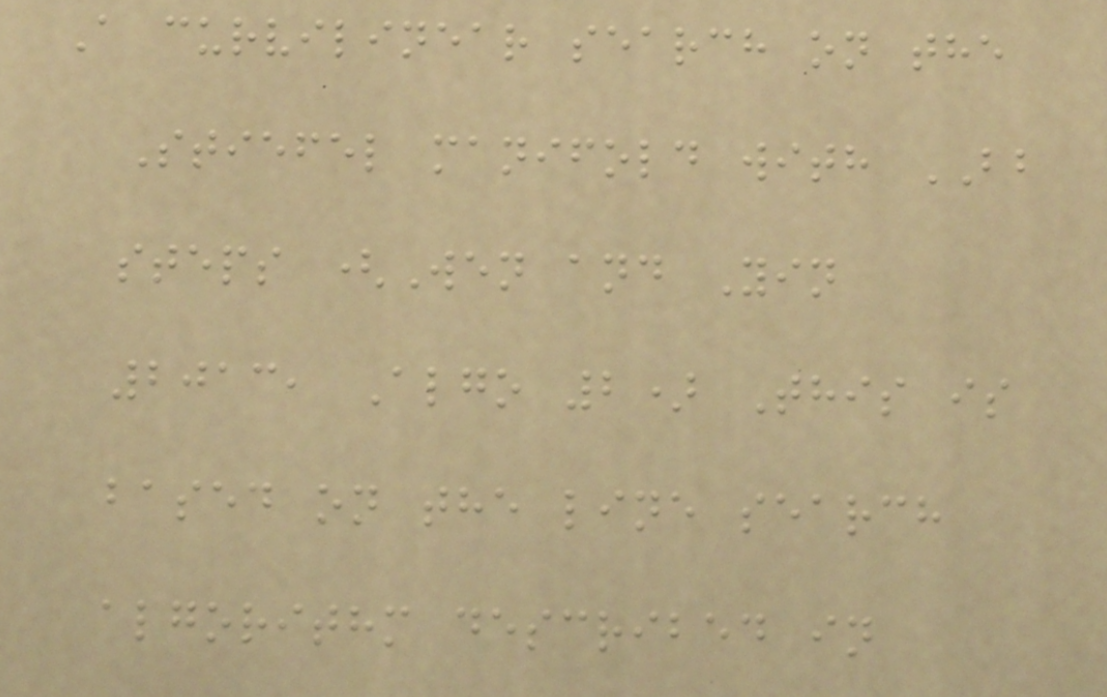A curvilinear search on the
Stiefel manifold with BB
steps (Wen and Yin
2013, Algo 2) This is
based on the line search
algorithm described in
